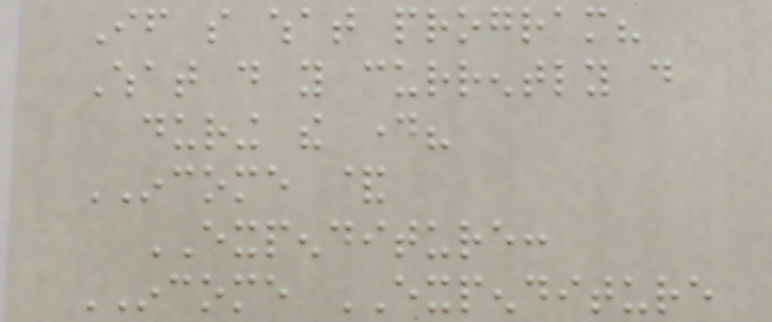If so what program?
What do you currently do
during the day?
INCOME &
EXPENDITURE:
INCOME EXPENDITURE
